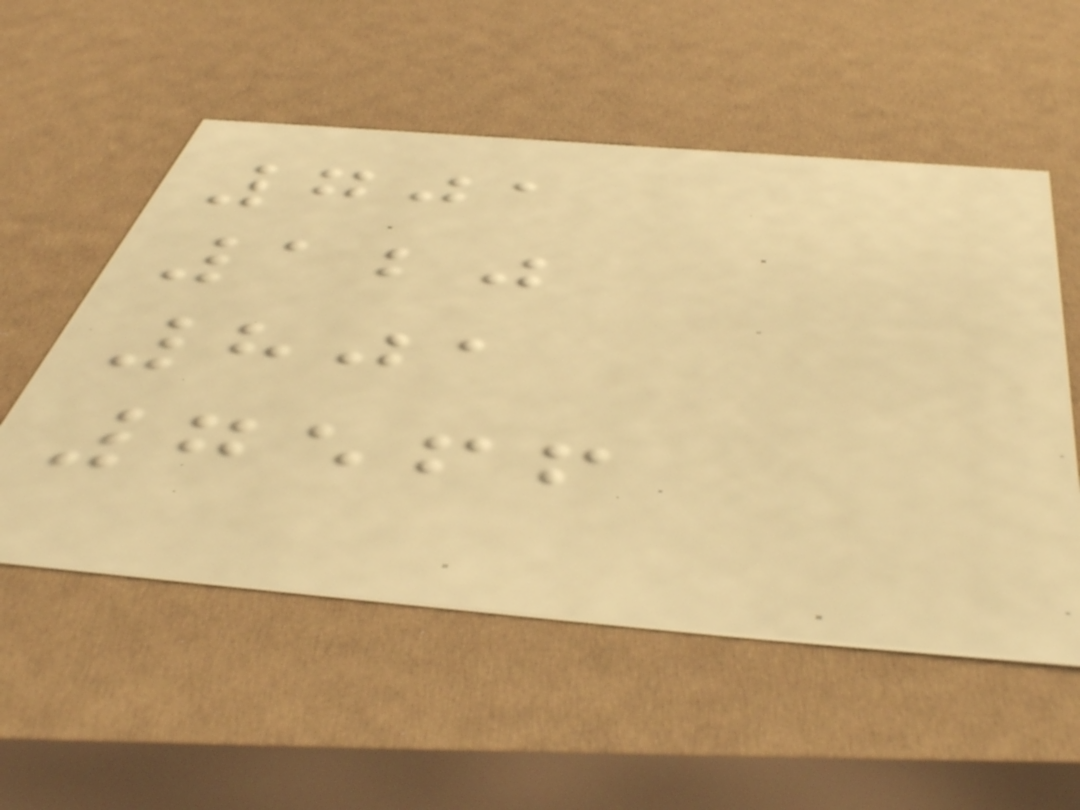701
120
801
7566
